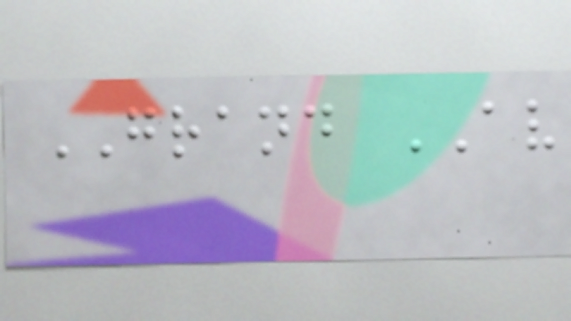GRAND AV
